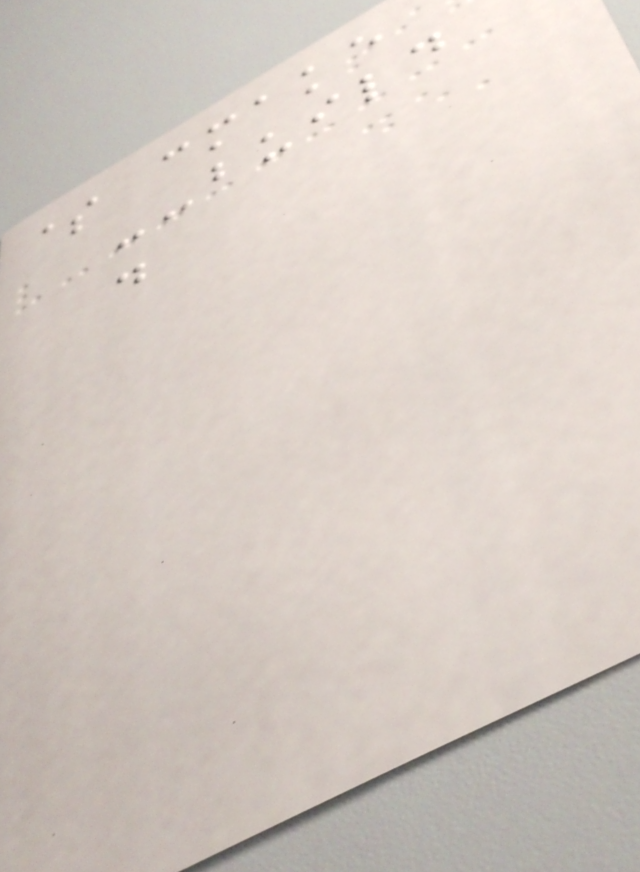$ cmake
--build
.
